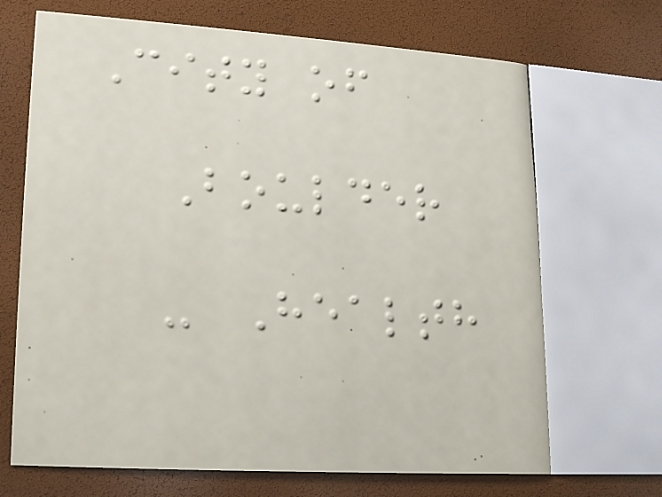City of
Boulder
- Health
